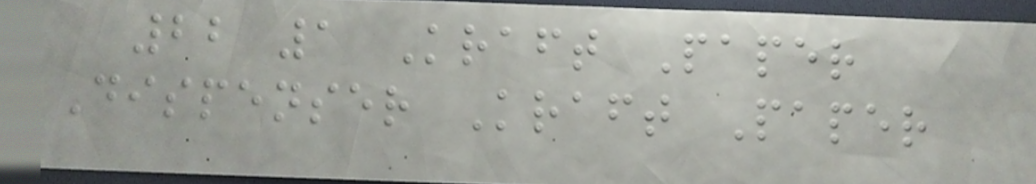22 1 Kraft Paper
Dispenser Kraft Paper
